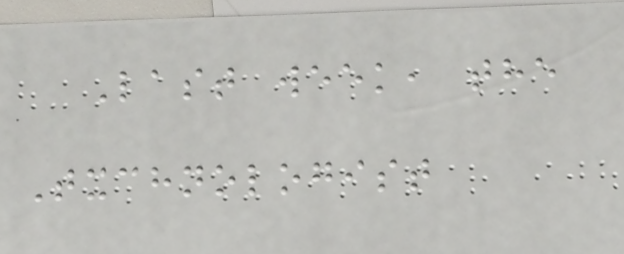Last week, the
Txchnologist
